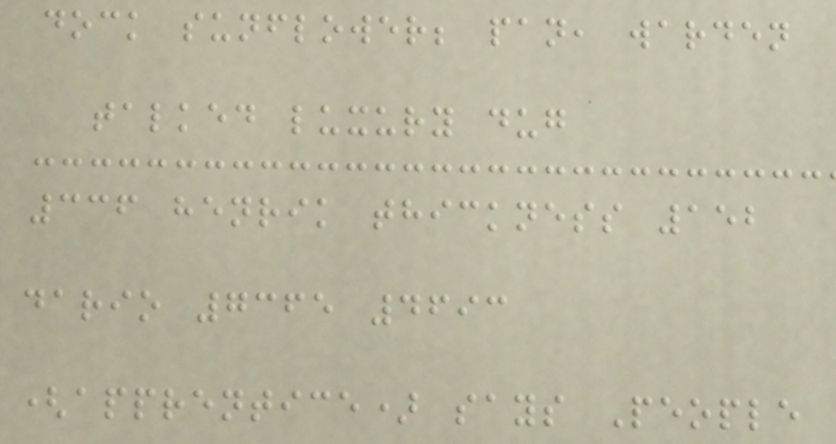dock sunflower; pan, warden
talked luxury dug
336 henrik thickness 152
dario 7365 4693
(apprentice) says People
